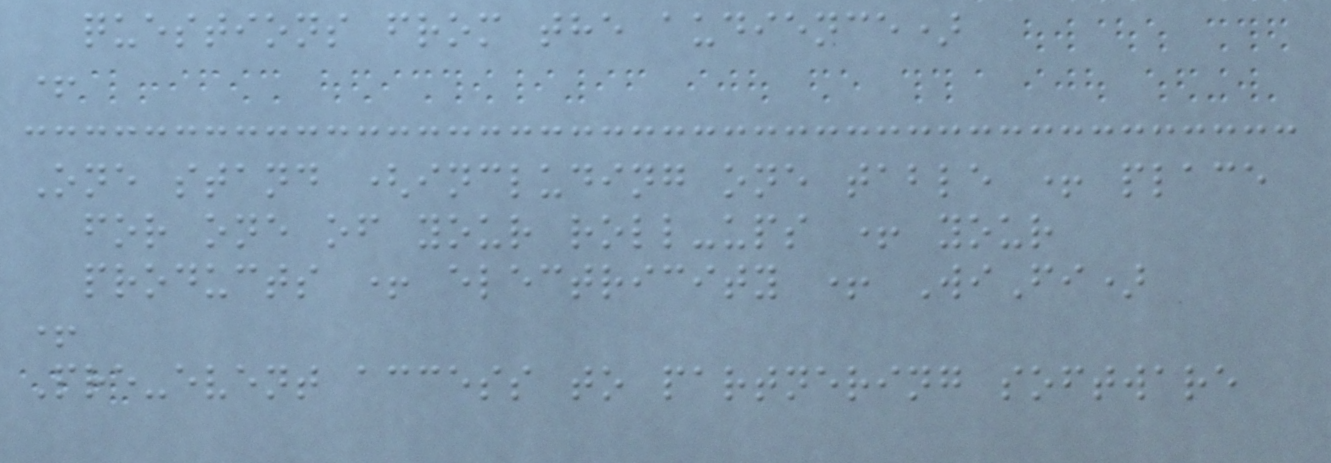questions from the audience)
+
One stand (including one table + place
for one of your roll-ups + your
products + electricity + WiFi)
+
Pre-event access to partnering software
